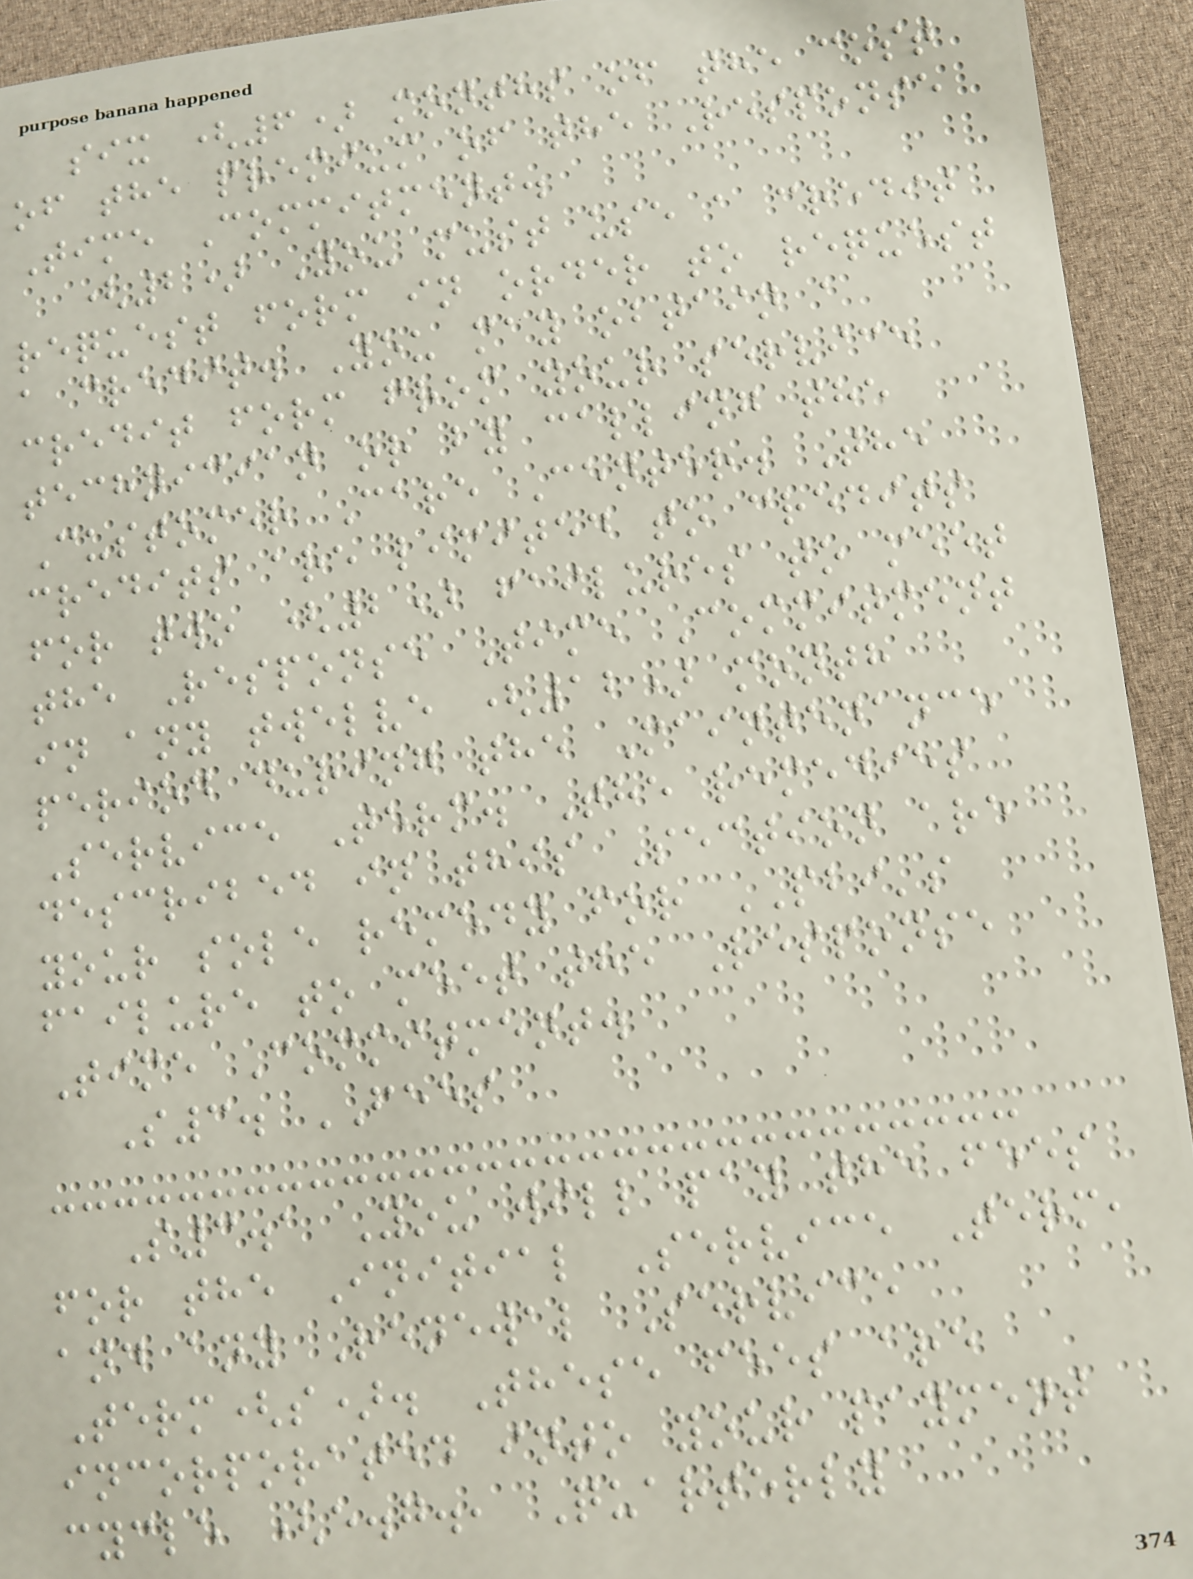six (6) months of the cost
of the premium of the Response
Time Commitment.
(2) You must use a credit
request form in order to request
a credit. You may obtain a
credit form from your service
technician or by calling the
Customer Care Center. The
credits are limited to credits
for two (2) failures to meet
the Response Time Commitment
in any twelve (12) month
period during the Maintenance
Service Term. The remedies
described in this Section are
your sole remedy for PBI's
failure to meet the Response
Time Commitment.
S3. FEES
S3.1 You will pay the fees
for the Initial Service Term,
and any Renewal Service
Term(s). These fees are
incorporated into your payment
cycle (e.g., Quarterly
